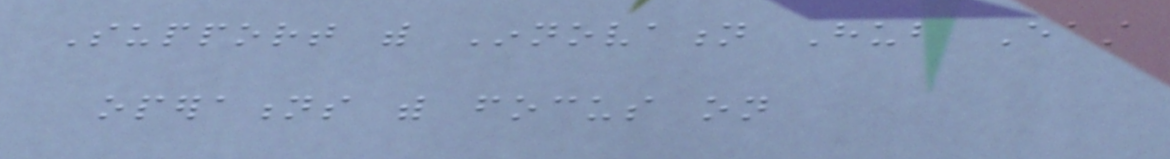Support with Innovation Hub East
operations with focus on
